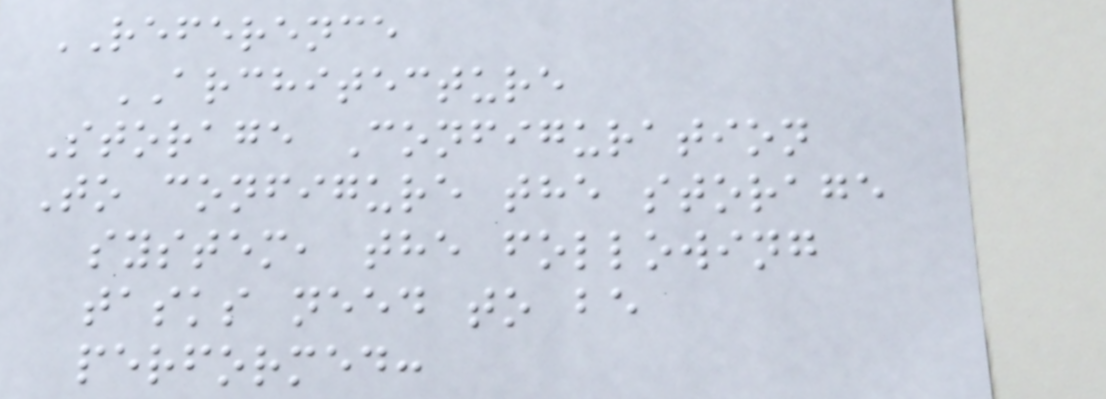REFERENCE
ARCHITECTURE
Storage Configuration
To configure the storage
system, the following
tasks need to be
performed:
